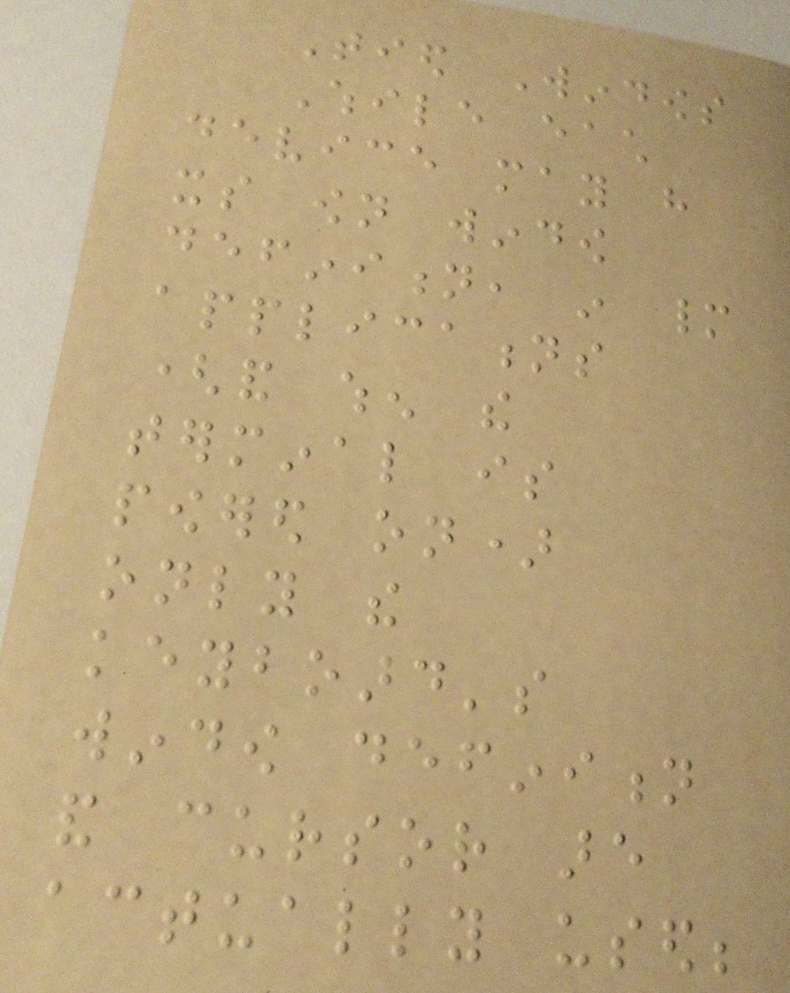Tied Windows
While each
device may have
its own window
definition, in many
applications
(and when the
terminal is
powered on)
only the
keyboard's
window definition
and cursor are
actually used;
